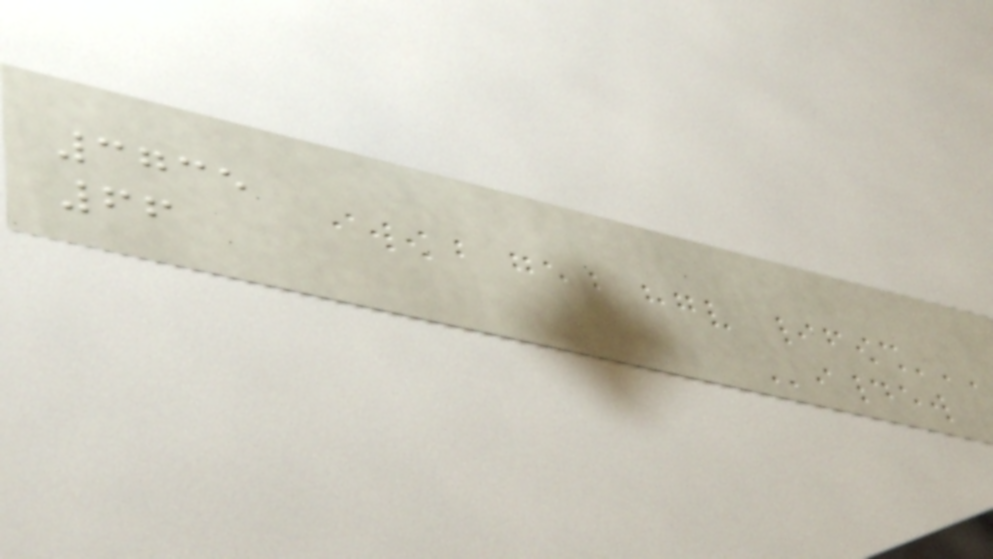3735
66
